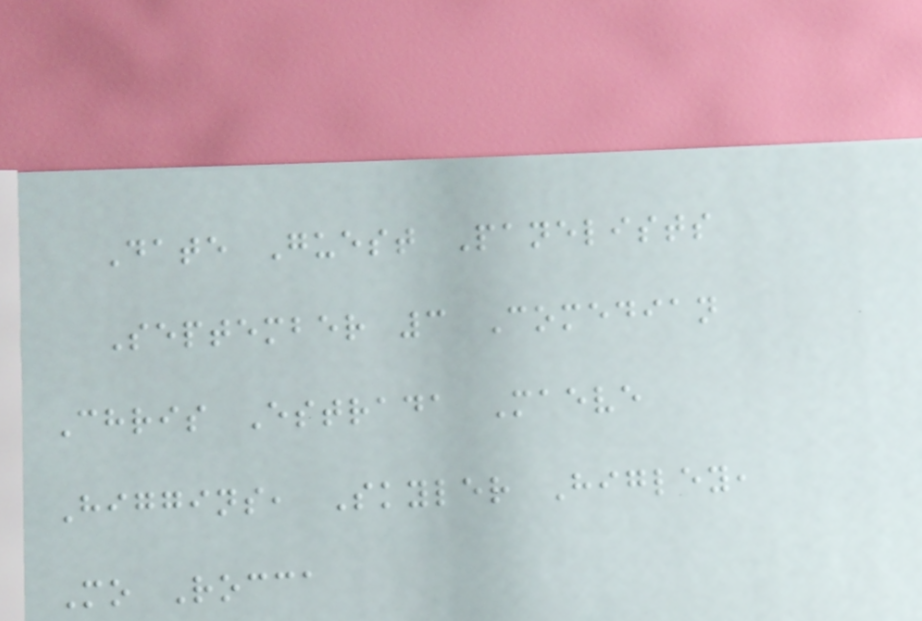Date Guest Panelists
September 3 Comedian
Chris Estrada Maeve
Higgins, Skyler Higley,
Mo Rocca
